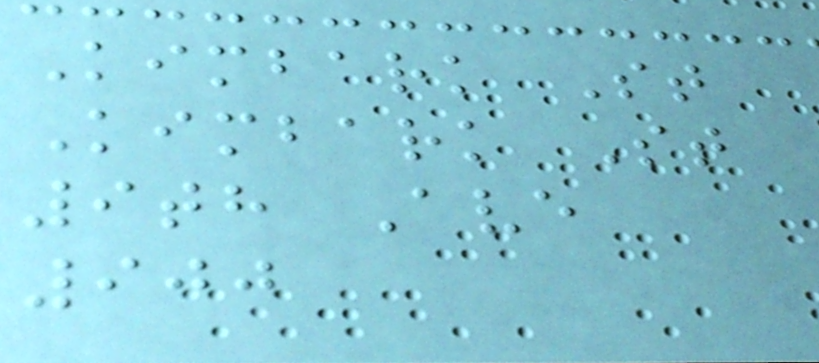Kimbark St
Kimbark St
9th Ave
900
